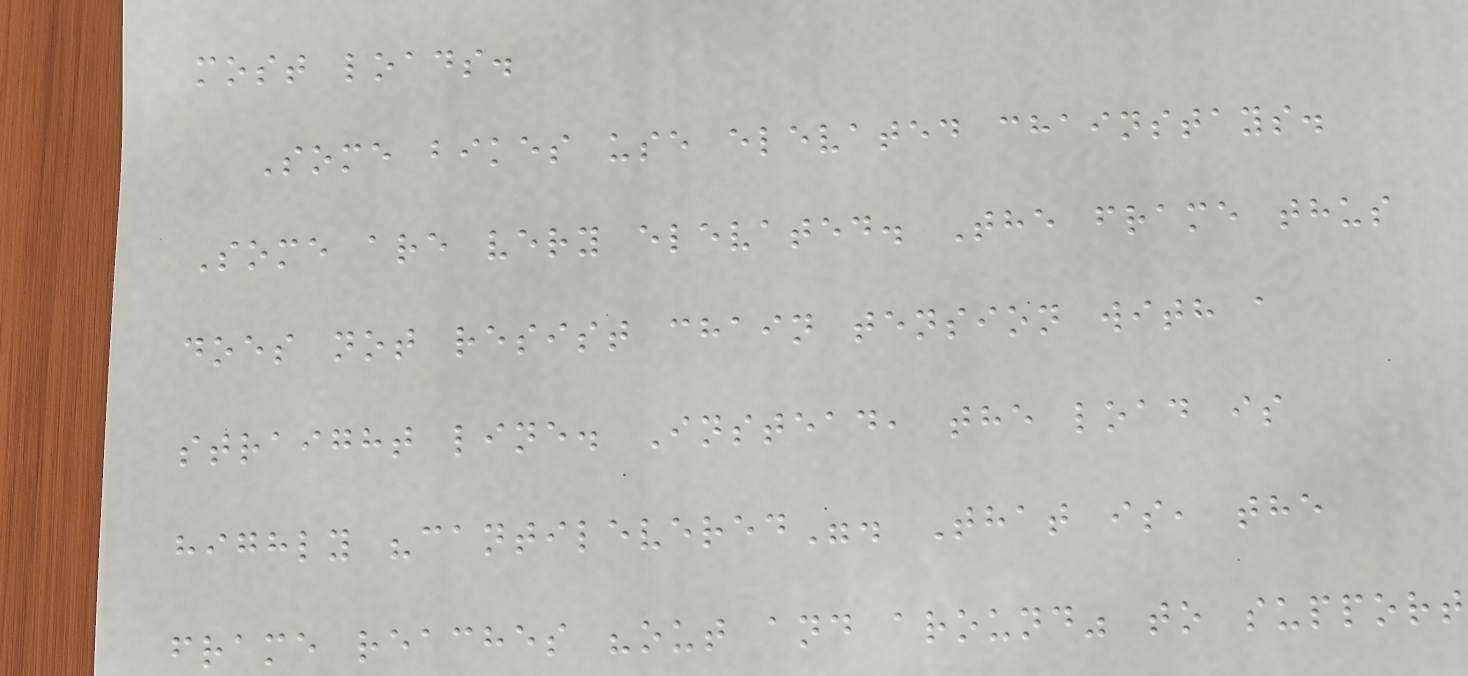most loads.
Some bikes use elevated chainstays.
Some are very elevated. The frame thus
does not resist chain tension with a
straight line. Instead, the load is
highly "cantilevered". That is, the
frame reaches "out and around" to support
